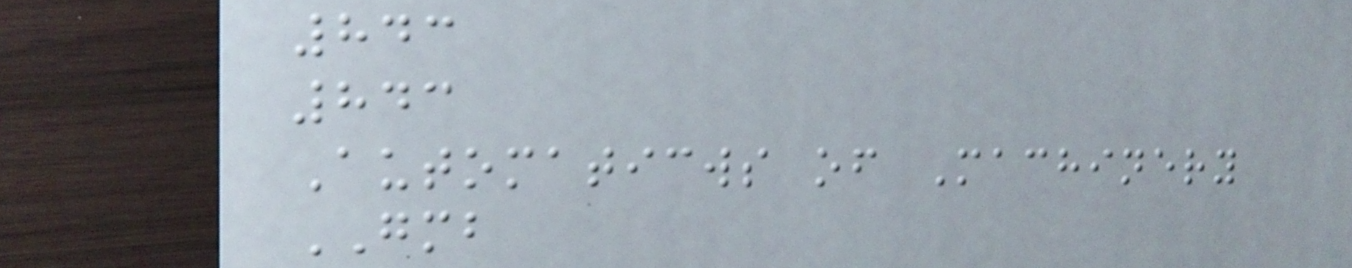843
843
Automaticws of Machinery
GMB
